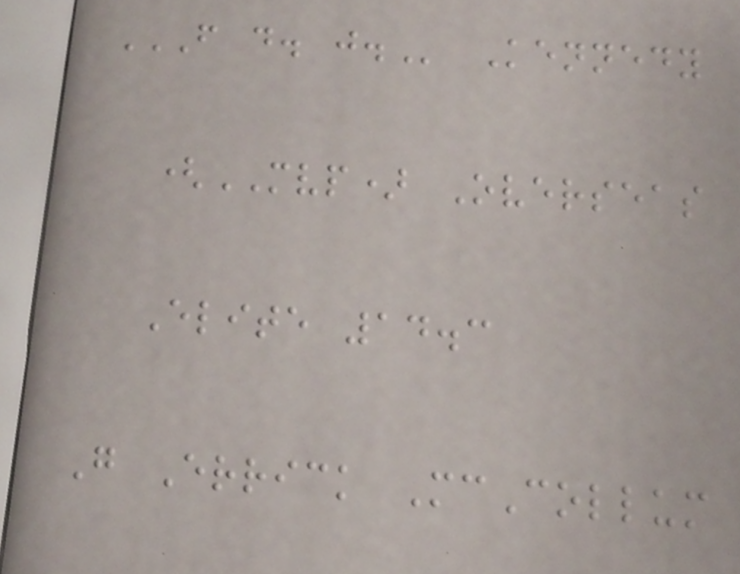F D. J. Kennedy
(MVP) Overseas
Elite 14.3
G Errick McCollum
